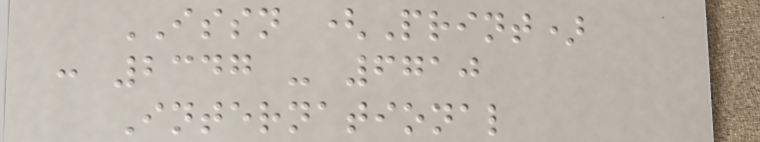ISSN (Print)
: 2347 - 6710
International
